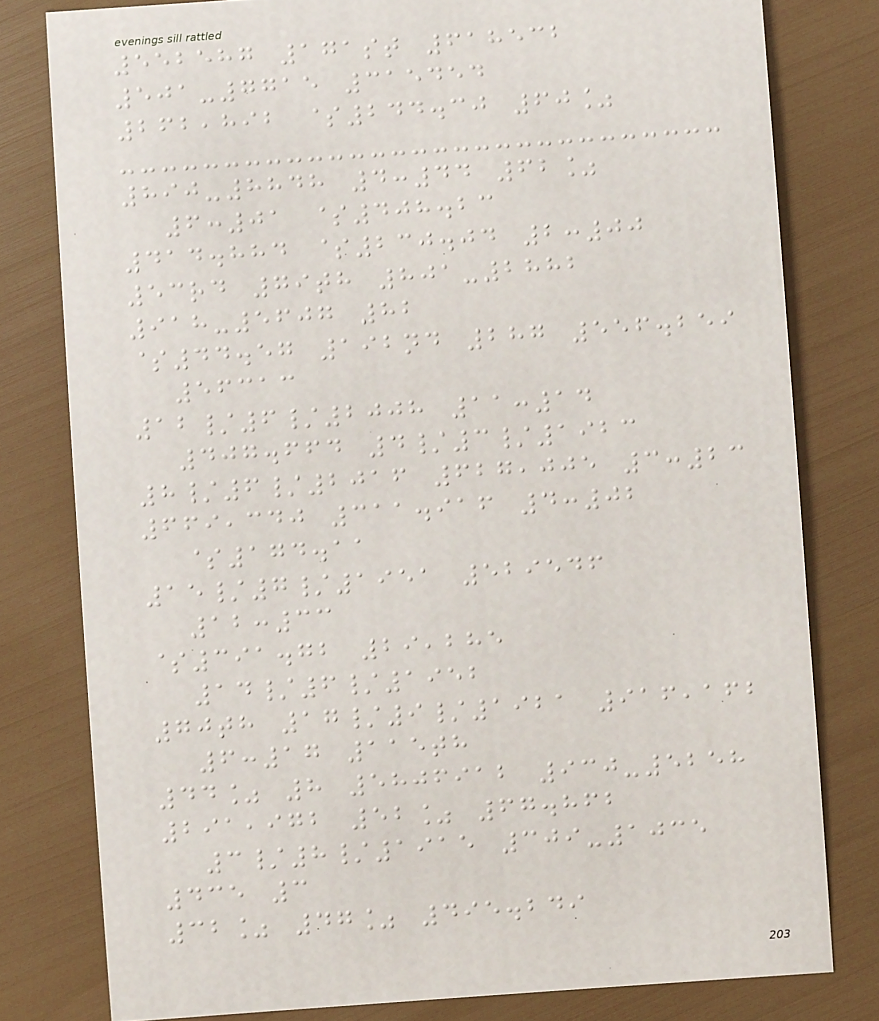552587 171st 618532
501-7715 315454
262,892 $244.30 60%
890-8848 4:44 62%
6:01 $408.23
414.884 $230.04 2:00
53rd 79th 801-2882
918-5607 82
$44.57 192nd 287 556.259
56313
12/6/2008 11:14
407.664 4/3/1923
8/6/2016 627,005 3:23
669,340 311.916 4:02
$174.11
15/7/1951 529546
12:33
$391.72 29,285
14/6/1952
70th 17/9/1921 916,162
6:17 115th
44% 8 5806912 930-5258
291,972 52% 67.862
3/8/1915 309-1035
435 3
32% 47% 495.249
